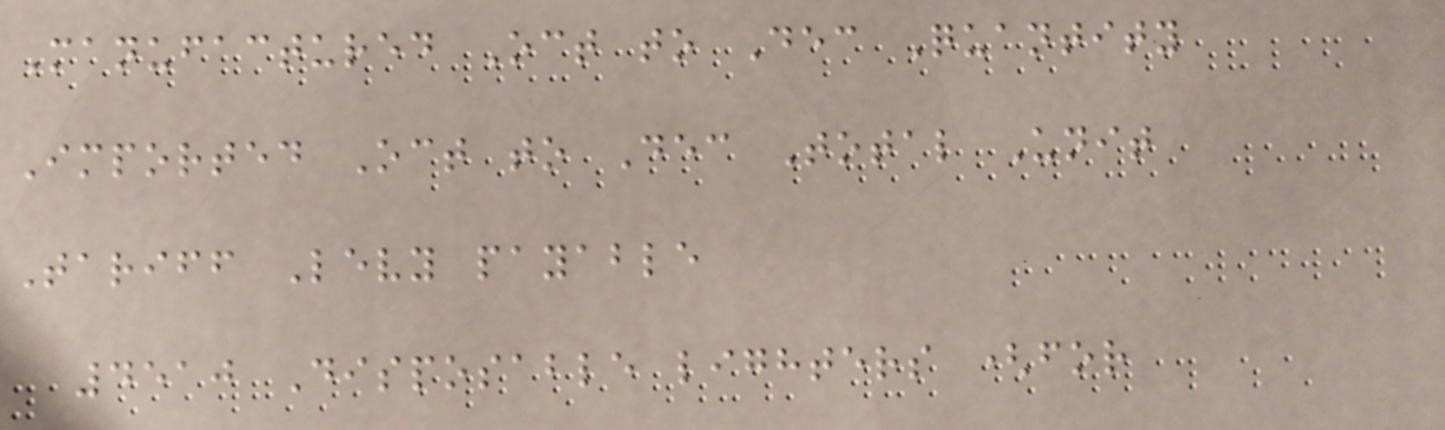Manufactured Oct to Dec Quantity
Imported Oct to Dec Total Unit
Tariff Levy payable
4510 Disposable lighters (for
